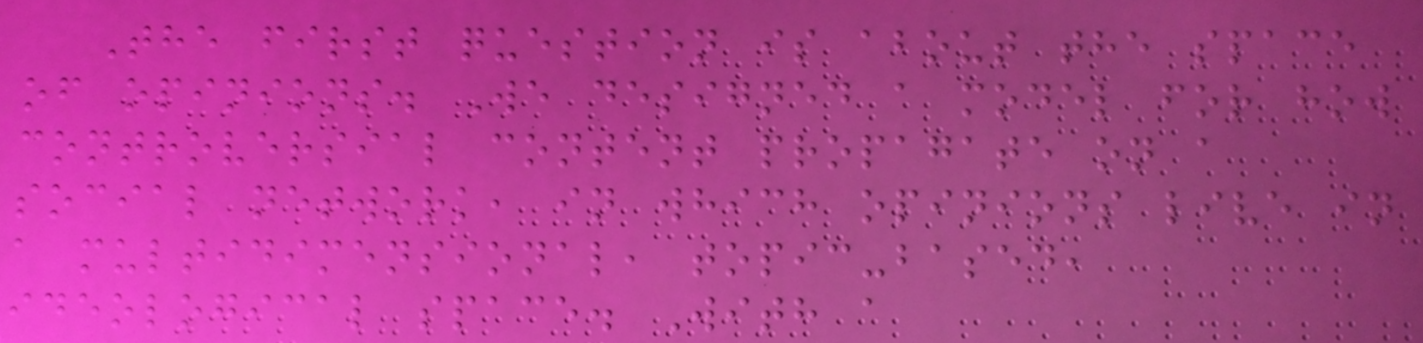The first question is about the space
of opinions. We designed a model for how
controversial content propagate on a
social network, in which opinions live in
a multidimensional, topic-based,
ideological space. With a
